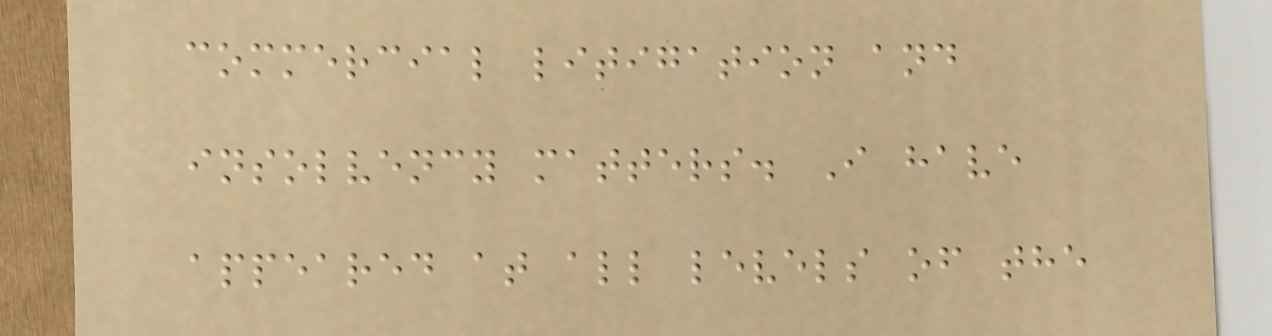commercial litigation and
insolvency matters. I have
appeared at all levels of the
